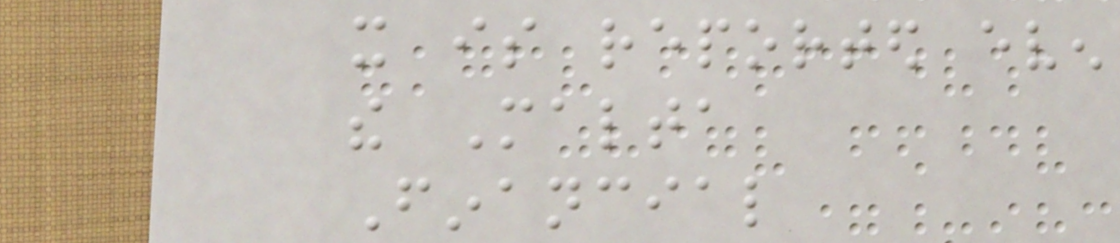it is reported even
the Malta
Financial
